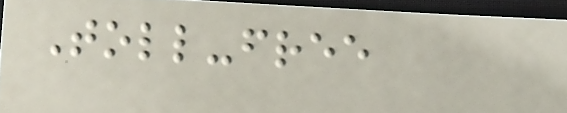Toll-free
